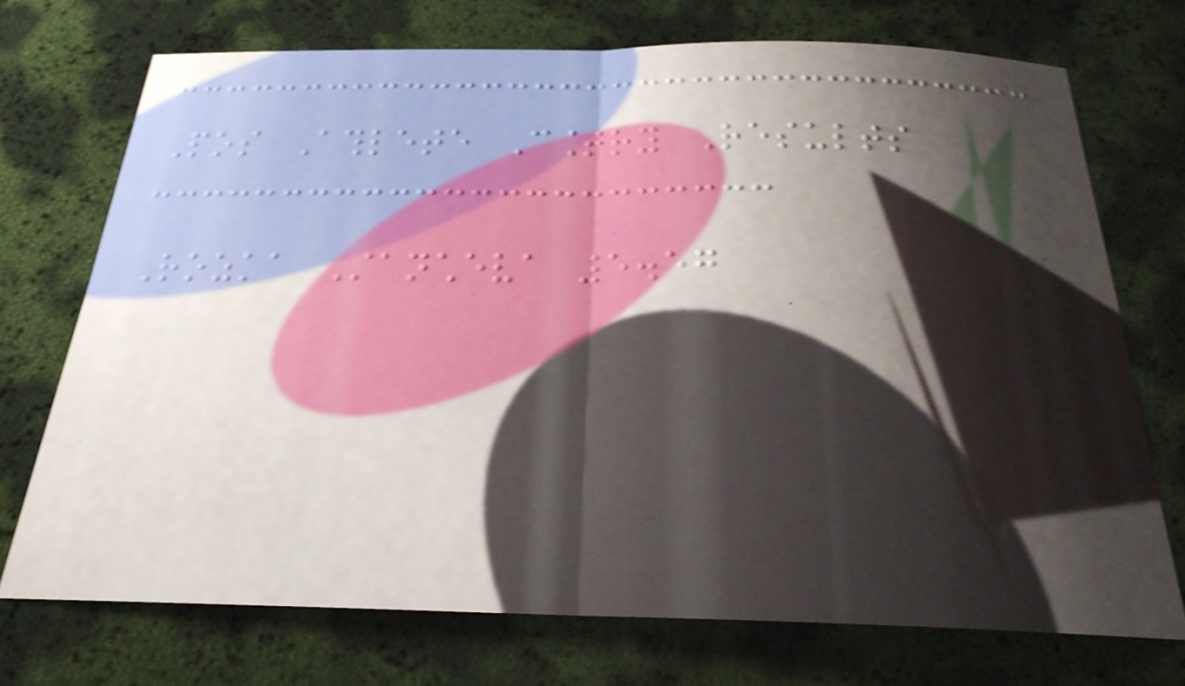Pos Athlete Country Results
Rozka Stancheva 5.57
